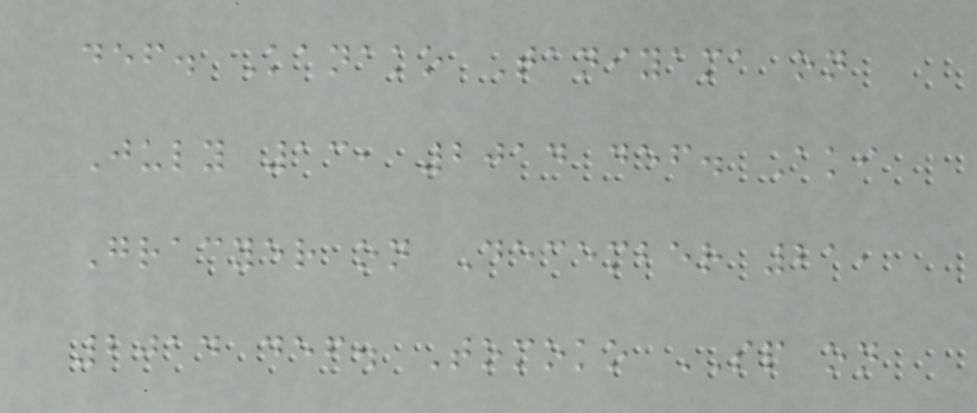def. Kanako Taniyama on
July 13, 2014 def. Aki
Gracyer on December 21,
2014 def. Tomoko SP on
